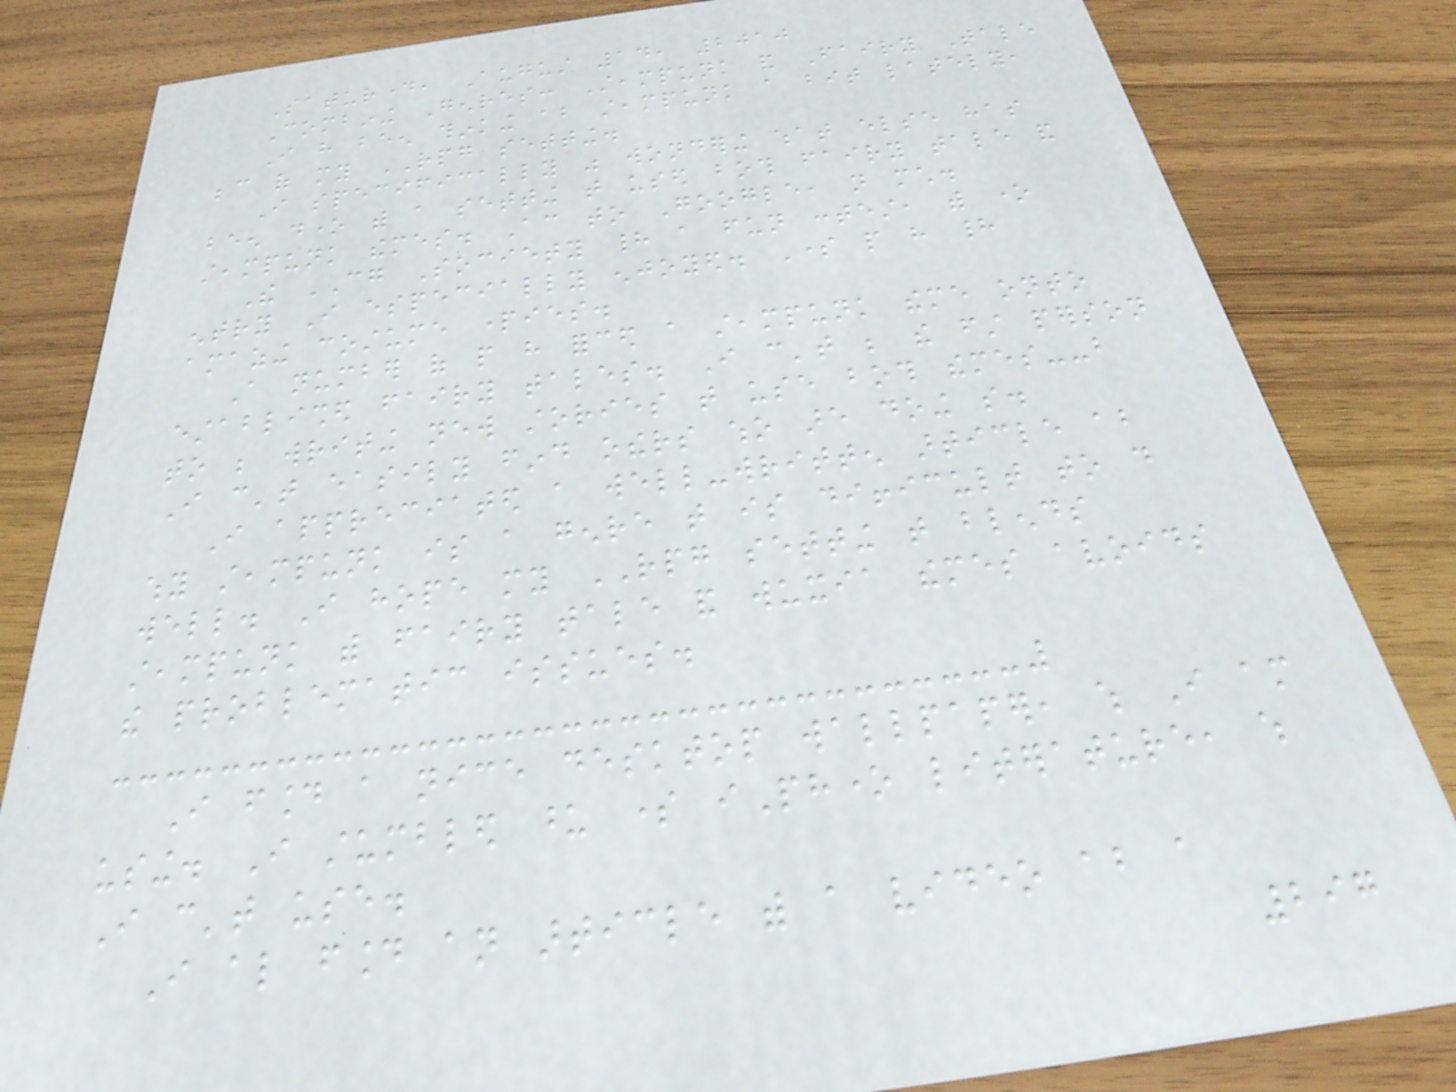Saturday, August 14, 2010
Combining Genres: Steampunk and Fairy Tale
I have been thinking about steampunk a bit lately,
because of my RPG setting.
I specifically was wondering what else has
been done with a setting that used both fairy tale and
steampunk themes. According to Google, not much.
The CG Society had a fun contest, with one
entry I especially enjoyed. Some people have had
amazing costume parties.
A number of people have forced a steampunk theme onto
established fairy tales. I can't be the first person
to be writing new stories that use both themes--but
I can't easily find others who are doing so.
I appreciated a well-written article about
why steampunk is a genre that is difficult to do
well. I hope my RPG setting that blends
steampunk with fairy tale and wuxia themes avoids
the problematic issues.
I found a nice desktop wallpaper, which I am
using. I stumbled upon some iPhone literature, which
I can't use.
I also found an article with a video about a
297
